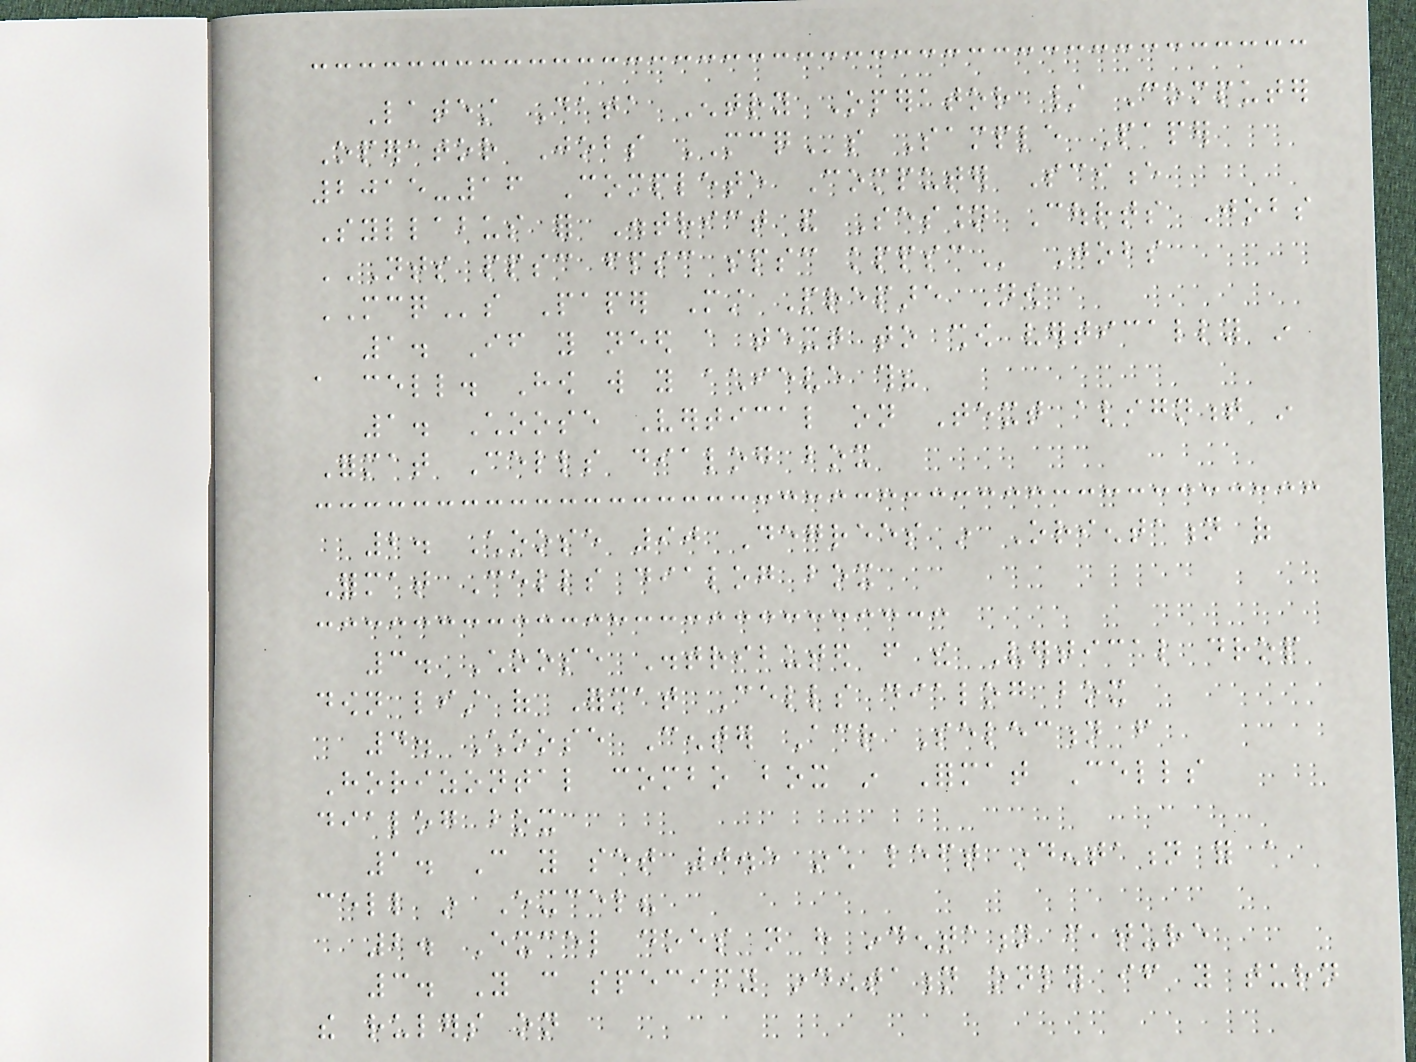Latest Data Entry Operator / Computer
Operator Jobs MCQs Sample Paper
2015-16 Complete Computer Science
Syllabus for District and Session Courts Jobs
NTS PPSC FPSC SPSC KPPSC Jobs
MCQs Paper Must Prepare Now
1. If you need a text to show vertically in
a cell. How will you achieve this?
1. Choose Vertical on Text alignment in
Format Cells dialog box
2. Choose 90 Degrees in Orientation of
Format Cells dialog box
3. Choose Distributed from the Vertical drop
down list of Format Cells dialog box
4. Choose Center Across Selection from
Horizontal combo box in Format Cells
dialog box
1. Can you set 0.5 inch left indentation for a
cell in Excel?
2. Excel does not have indentation feature
3. You can specify indentation only if you turn
the rulers on
